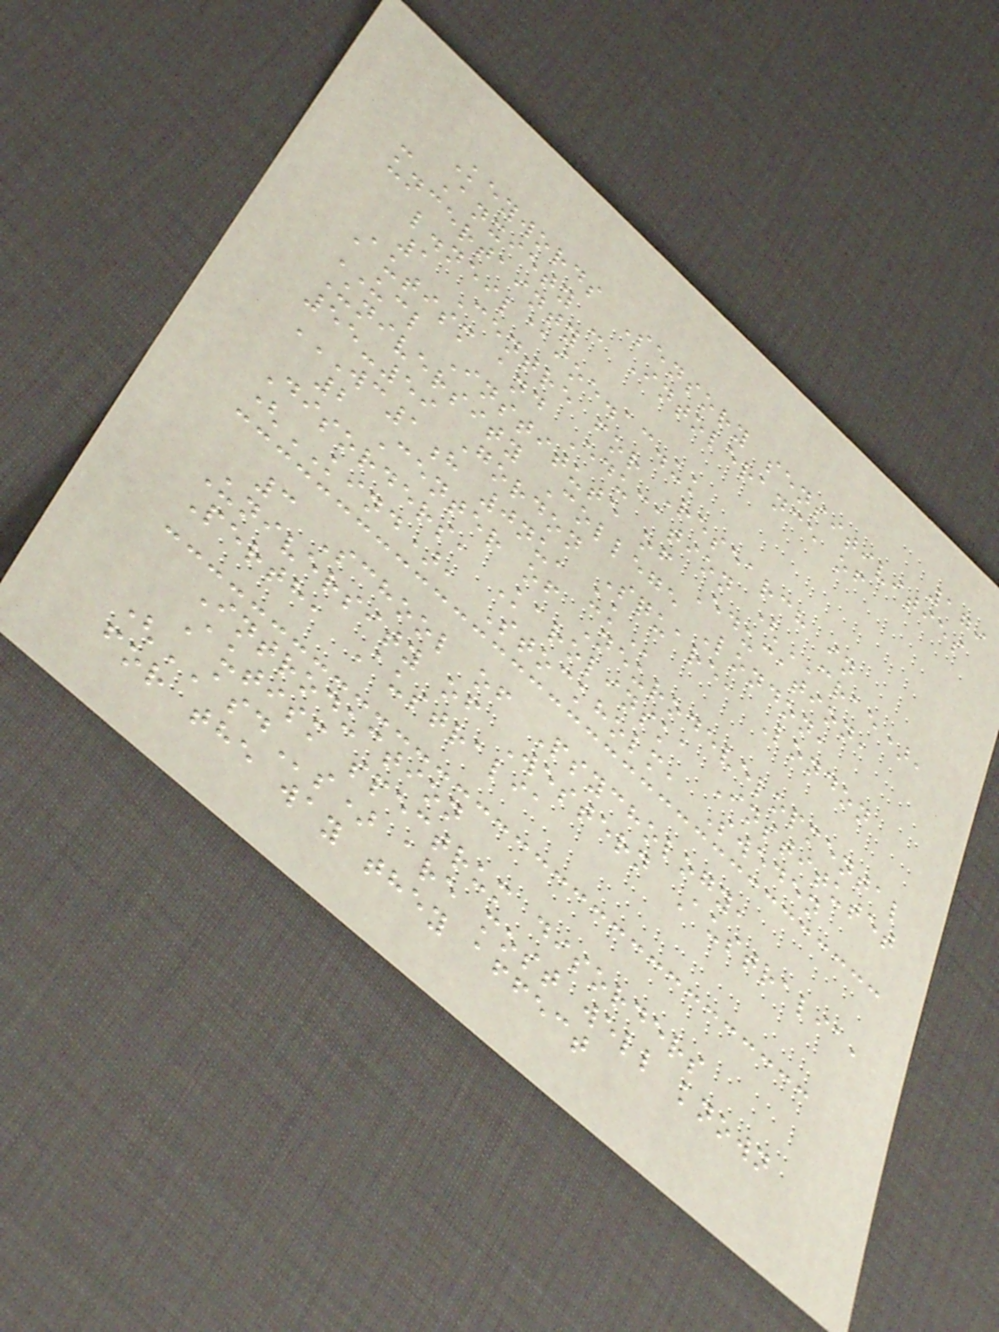179
Keywords Sensory sensitivities
- Anxiety - Intolerance of
uncertainty
l.neil@ioe.ac.uk
1 Centre for Research in
Autism and Education (CRAE),
UCL Institute of Education,
University College London,
55-59 Gordon Square, London
WC1H 0NU, UK
2 Center of Neurodevelopmental
Disorders, Karolinska Institutet
(KIND), Stockholm, Sweden
3 School of Psychology,
University of Western Australia,
Perth, Australia
Introduction
Autism spectrum disorders
(ASDs) are most well known
for the way they affect
